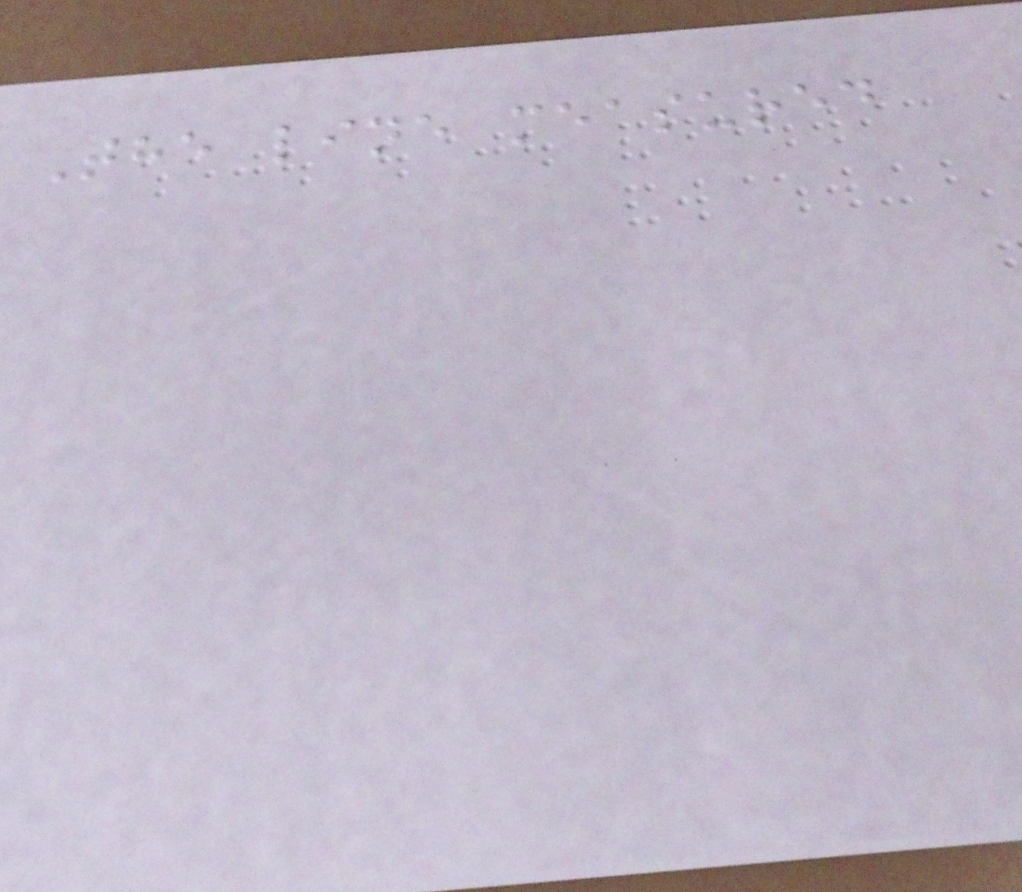The line measured
